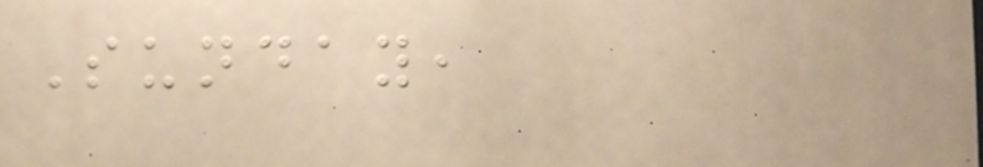Sunday,
